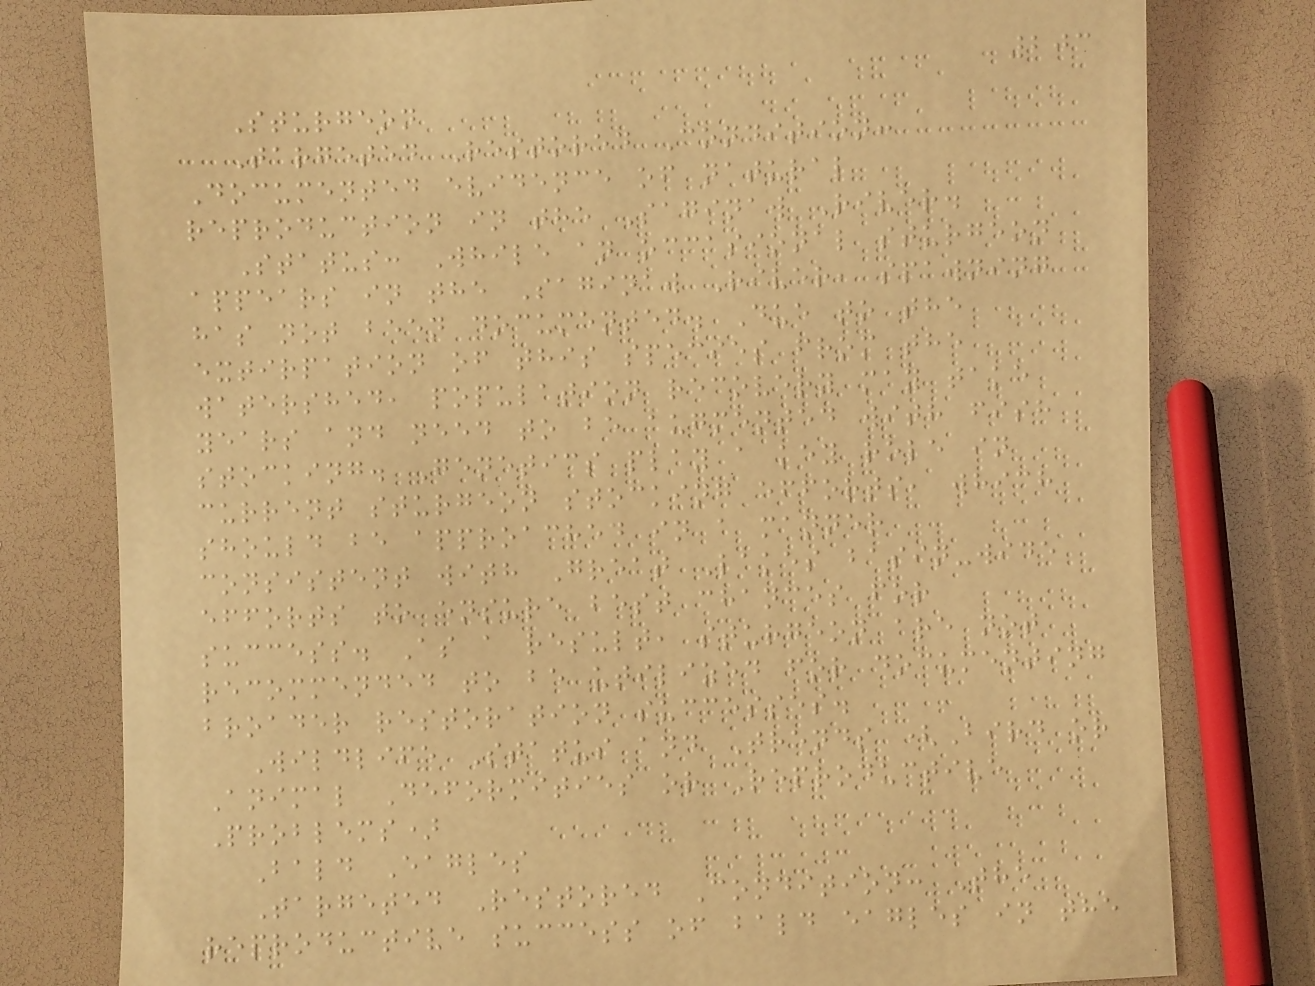203
Sturgeon
Targeted Restored Condition:
Documented evidence of natural
reproduction in the Saginaw River.
Status: While an occasional sturgeon
appears in the Saginaw River, spawning
has not been documented. Due to the
extirpation of this species from the
watershed, population recovery may take
years and need to be augmented with fish
stocking. Genetics play a key role in
current sturgeon stocking efforts, which
should be approached in a manner
consistent with Great Lakes basin-wide
efforts to ensure best chances for
success. As a result, sturgeon are not
recommended to be utilized for documenting
broader restoration successes.
Wildlife Status and Trends (Bird or
Animal Deformities or Reproductive
Problems)
Bald Eagles
Targeted Restored Condition: The
reproductive success of bald eagles in the
